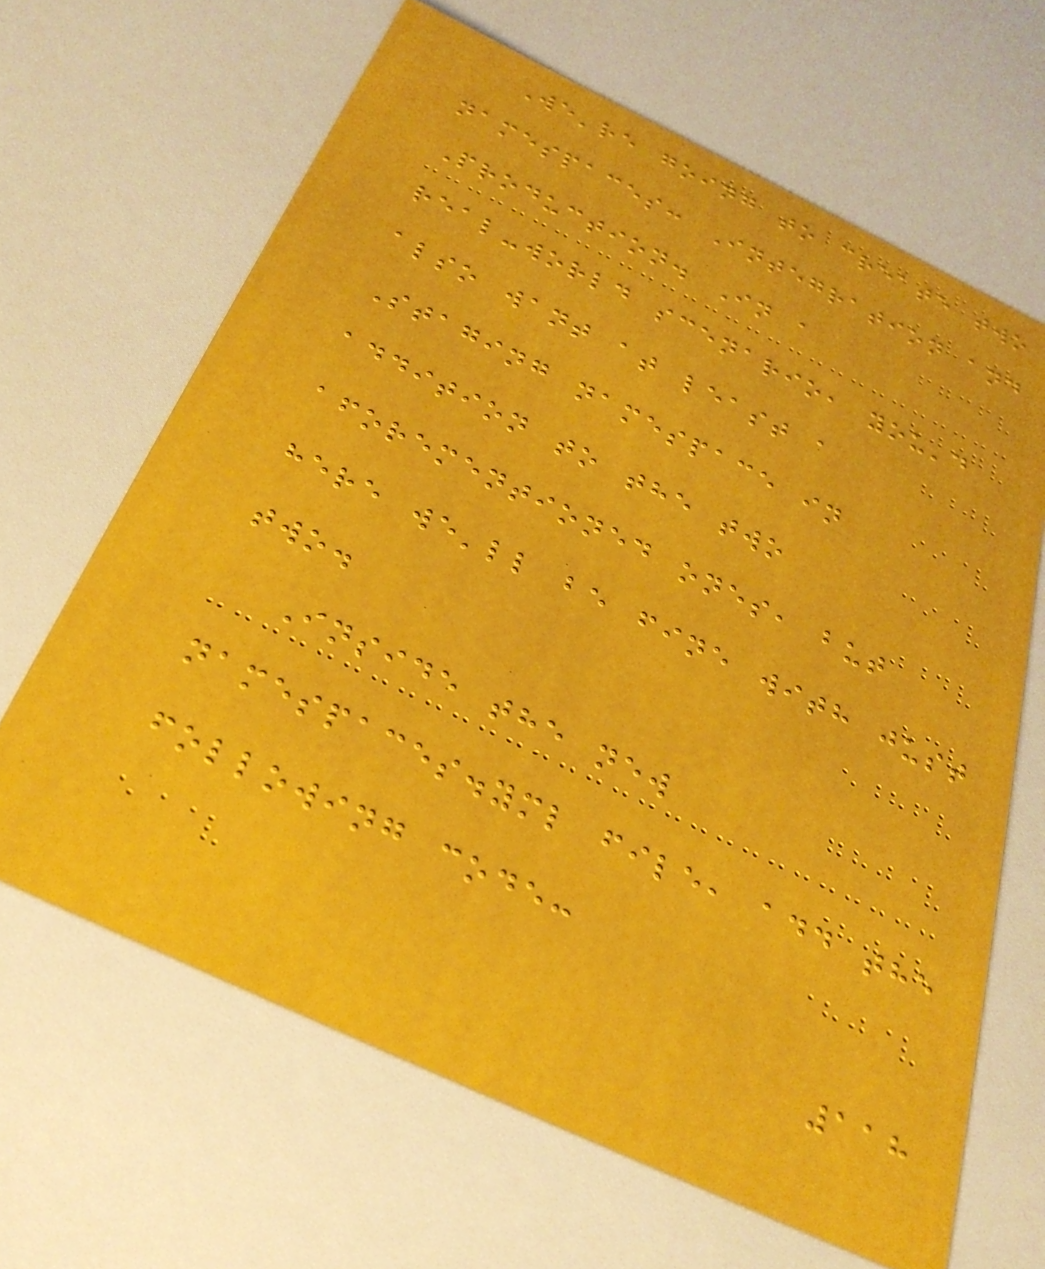We're going to create two
namespaces: Integration and
Production. In a
real-world scenario, you'd
also want at least a
Staging namespace in
addition to the two
aforementioned ones, but
here we'll be fine with just
two.
Inside the new
namespaces.yml file, add the
following code:
118
